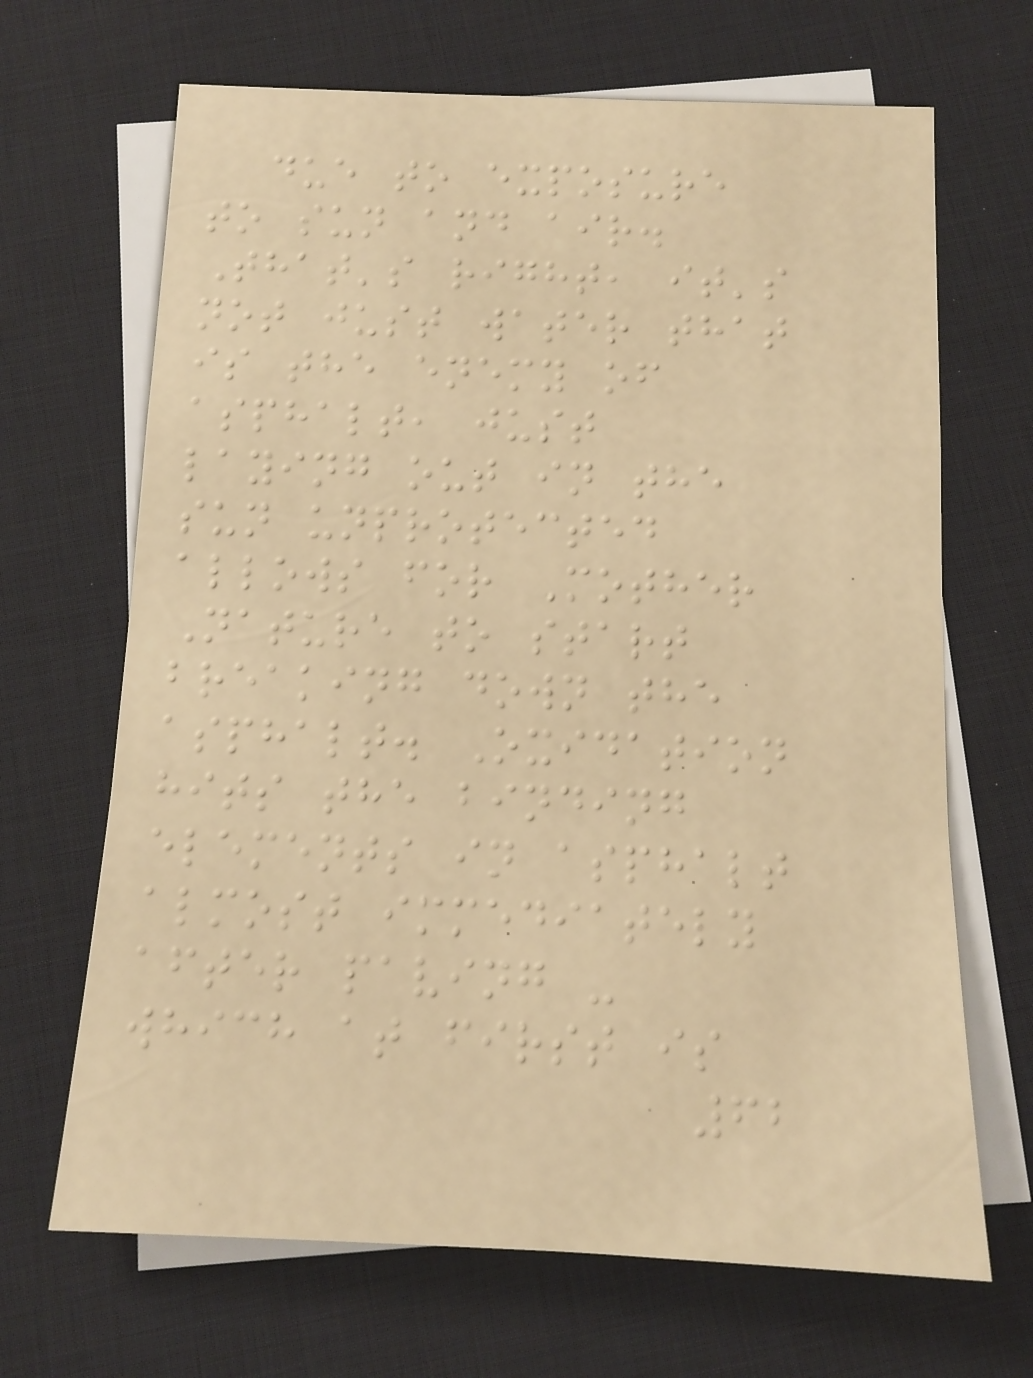due to exposure
to sun and air.
That's right, it's
not just water that
is the enemy of
asphalt, just
laying out in the
sun unprotected
allows for Mother
Nature to start
breaking down the
asphalt. Oxidation
hits the binding
elements in asphalt
almost immediately
after paving -
which at first is
62
